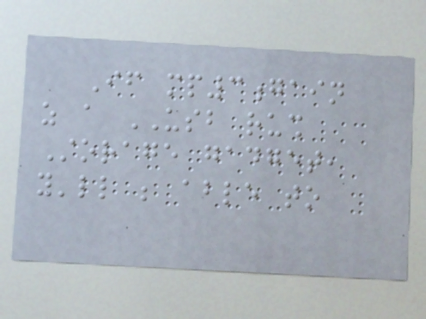If mp3gain
as a USB rush
Storage gadget,
you'll be able to
